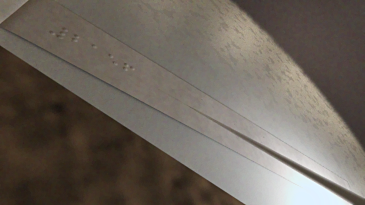2156
